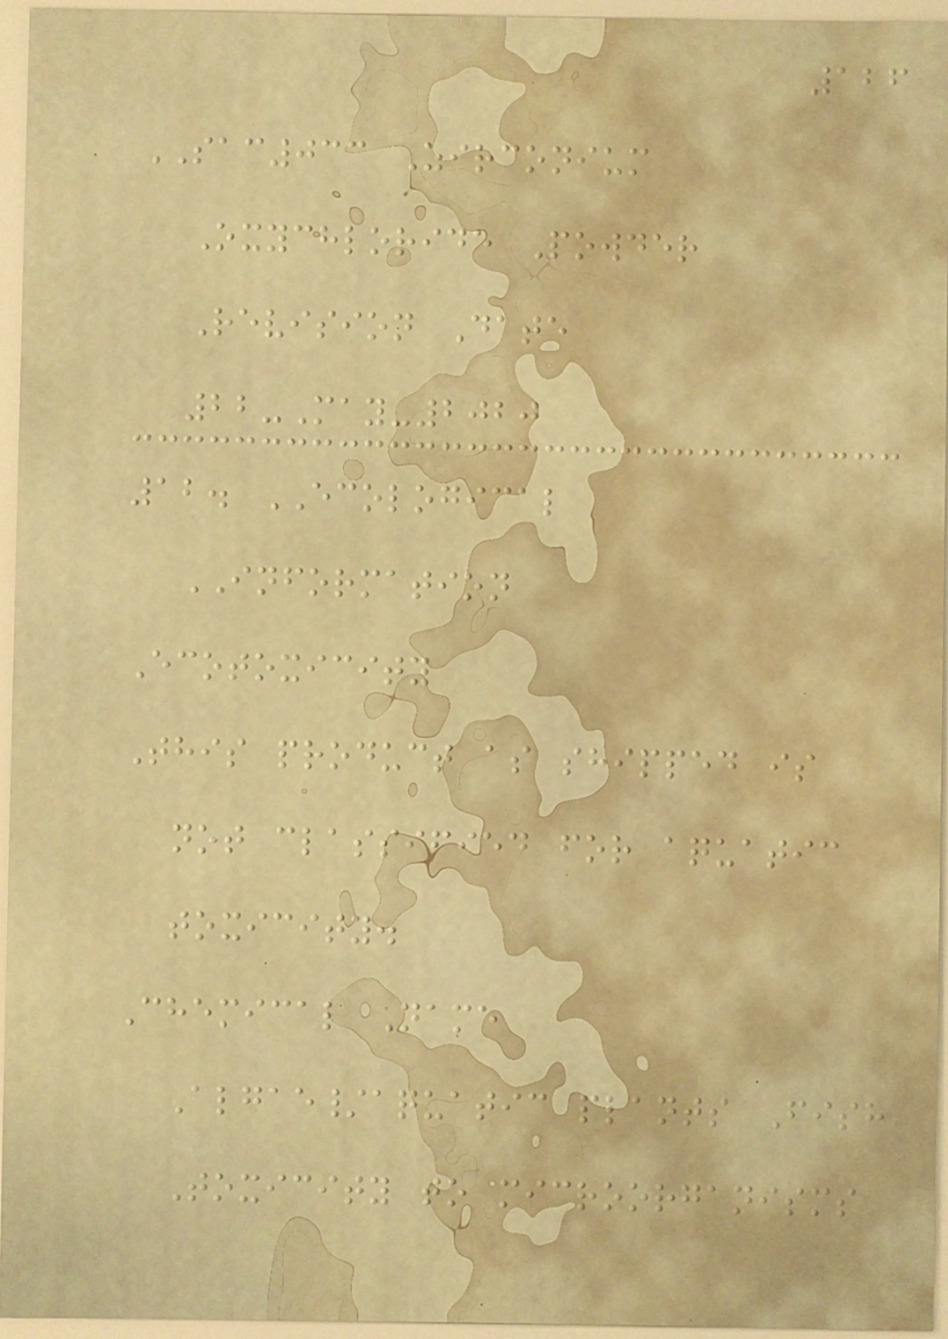126
SAC033 Zirconium
Oxychloride Powder
Revision Date
22-May-2020
12. ECOLOGICAL
INFORMATION
Ecotoxicity
This product as shipped is
not classified for aquatic
toxicity.
Chemical Name
Algae/aquatic plants Fish
Toxicity to microorganisms
